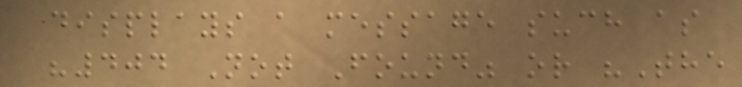displays a message such as
"404 Not Found" or "The
